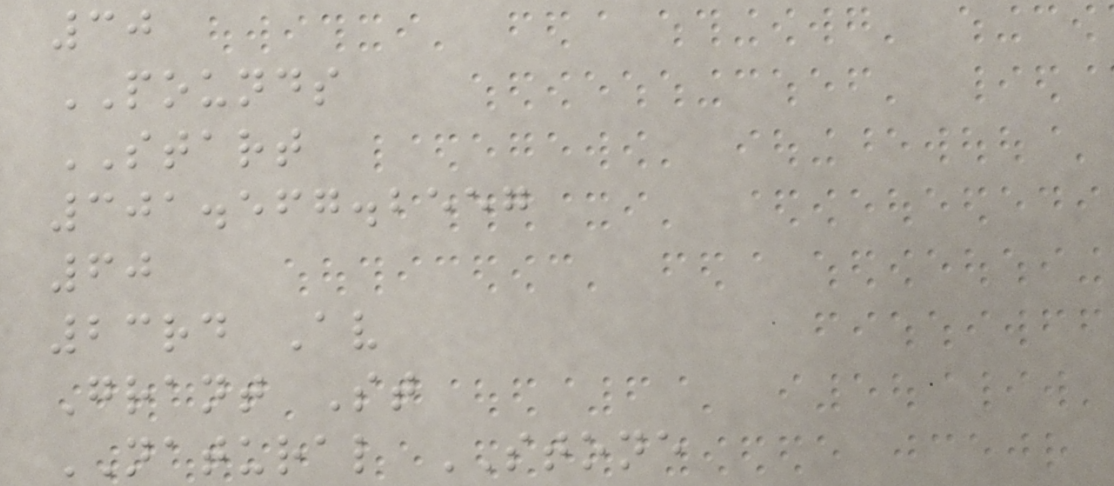30
POUNDS
START
301.567.2557
60
23rd Av
Grant St
NATURAL STONE
